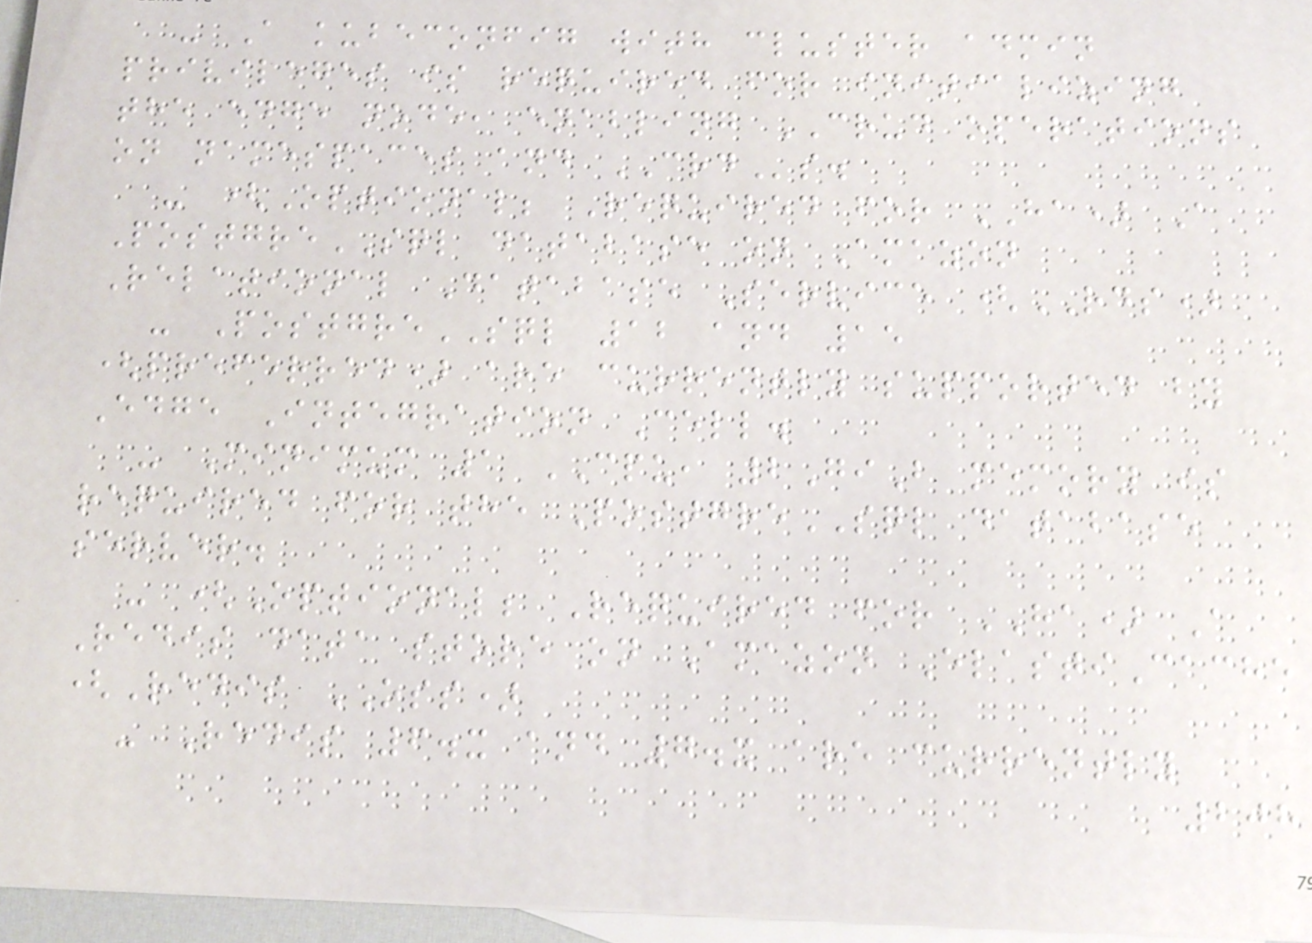- A kubeconfig with cluster admin
privileges is required for initializing
the edge node, enabling CRUD operations
on namespaces and CRDs.
- (Optional; Required for HA) A
PostgreSQL database on Amazon
Relational Database Service (RDS)
- PostgreSQL 12 and 15
(preferred) are currently supported by
Edge Integration Cell.
- Minimum 1 CPU, 2GiB memory is
required for the PostgreSQL database
server.
- (Optional; Required for HA) A
Redis data store on Amazon ElastiCache
(Redis OSS)
- Redis 6.x and 7.x are currently
208
